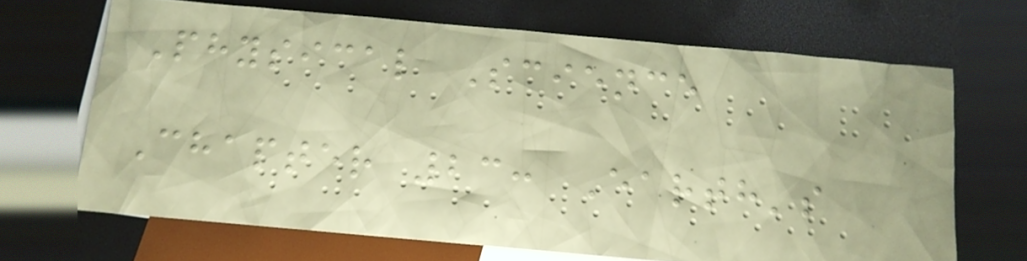Physical Science
Chapter 23: Earth's
